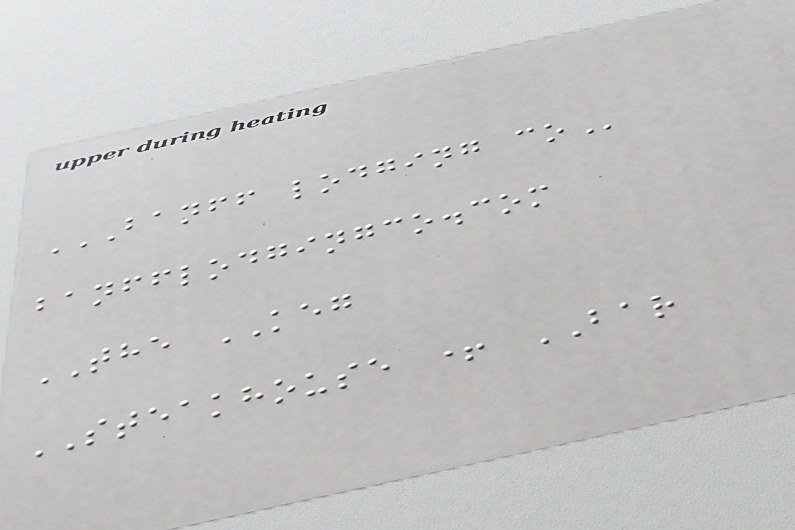BANFF LODGING CO
banfflodgingco.com
THE KEG
STEAKHOUSE + BAR
